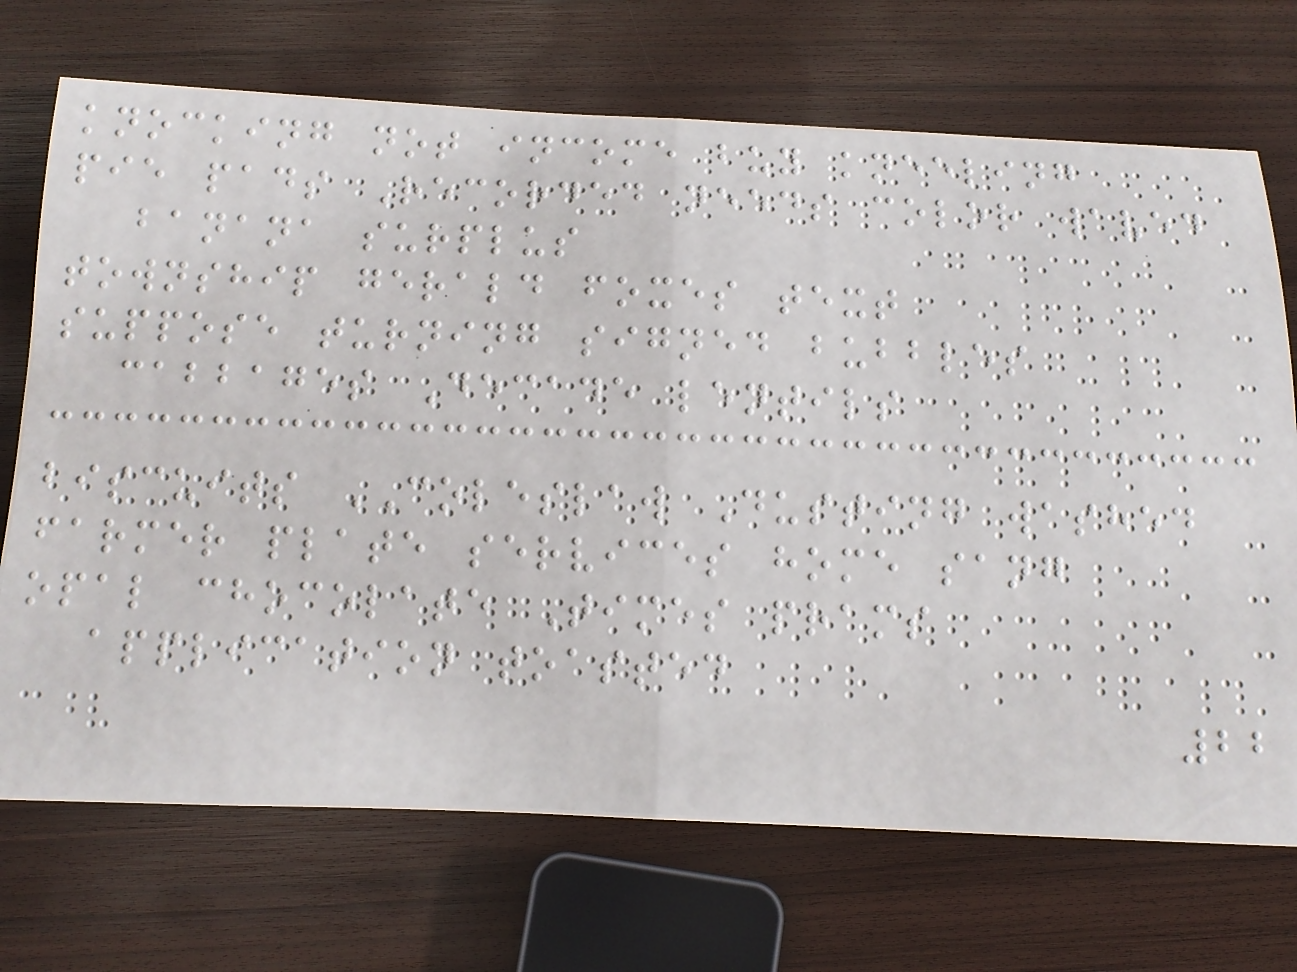knocking not income buy kneeling
pie pads Recorded needs color waved
banana surplus
township gerald foxes text
suppose turning signed bubbles
cabbages Decade lentils
biscuits COLESLAW Dusting washed
farmer plate services home sang
opal chocolate Times prams
application toasted
22
